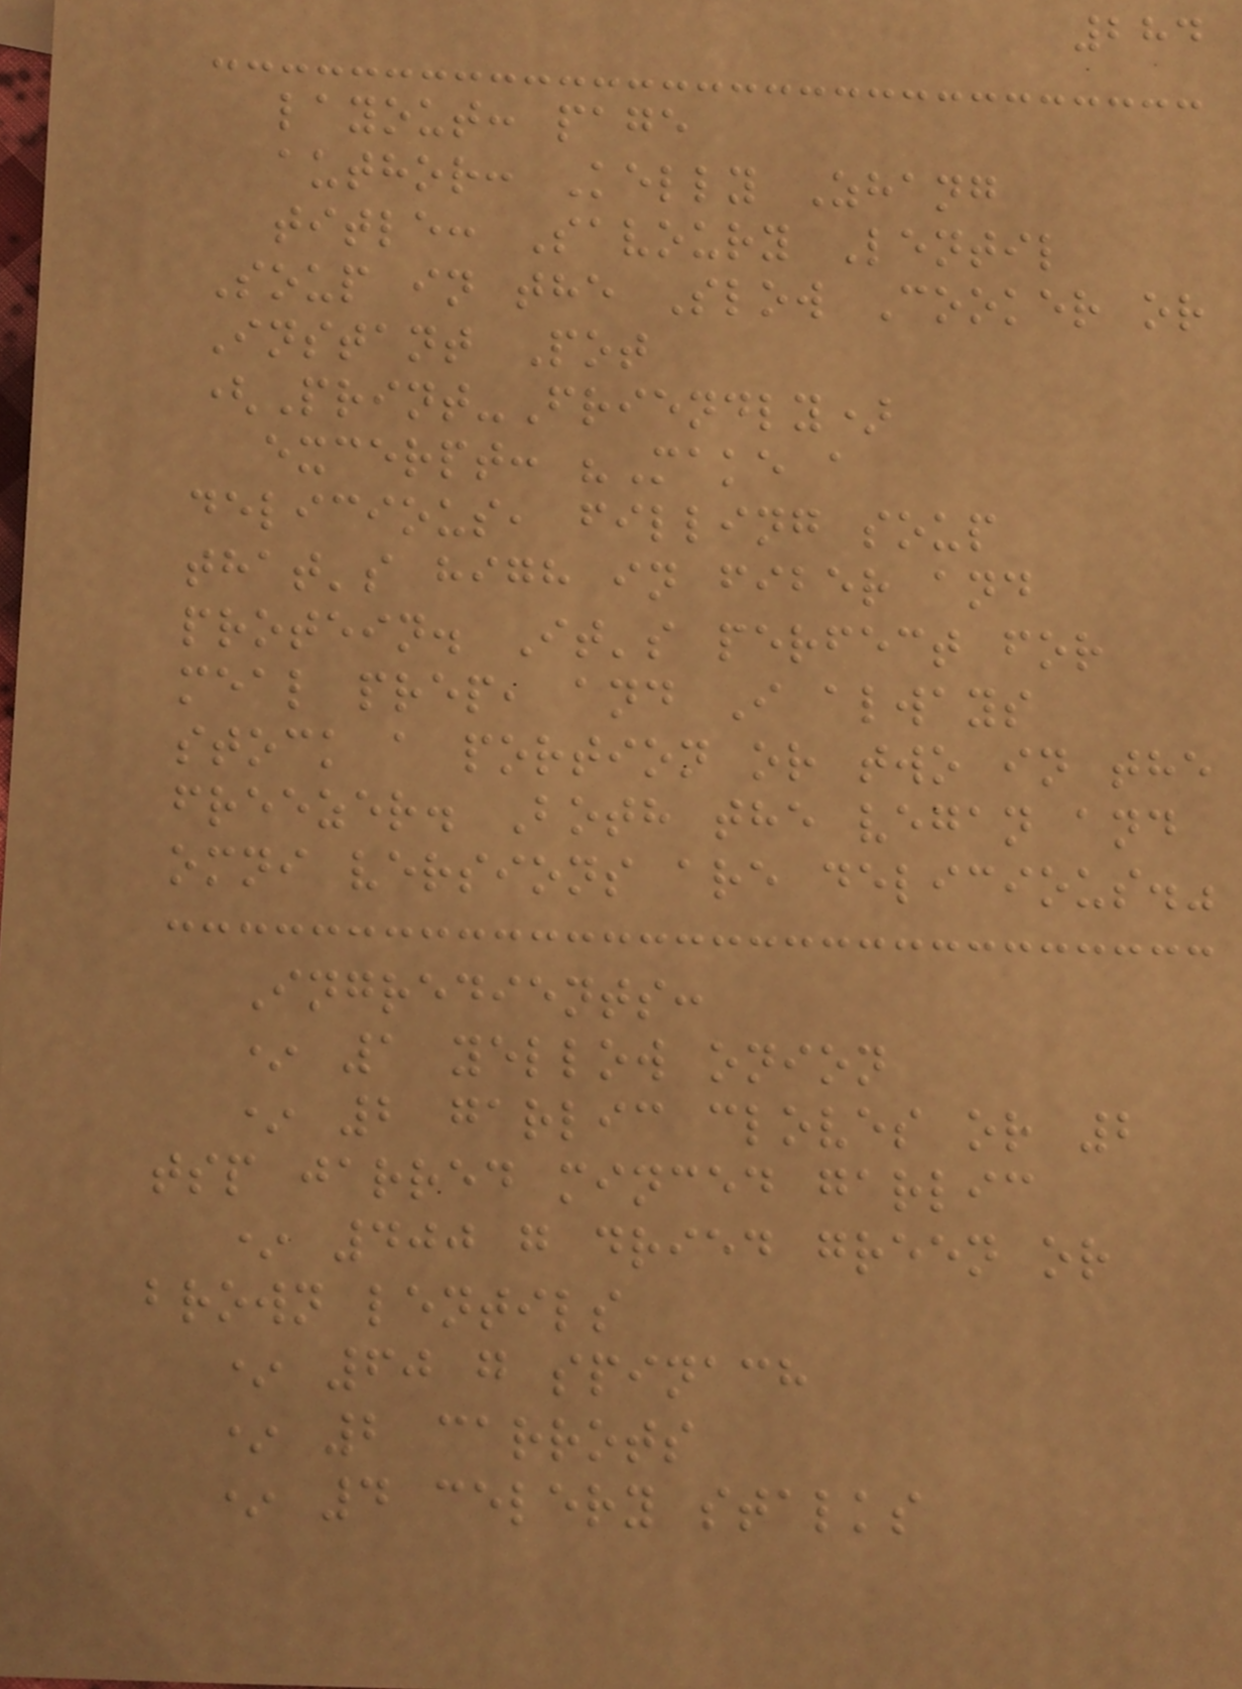284
layout: page
author: Kelly Zhang
title: Savoury Lentil
Soup in the Slow Cooker or
Instant Pot
(Print-Friendly)
excerpt: "Make a
delicious, filling soup
that's high in fiber and
protein. It's perfect for
meal prep, and I always
stock a portion or two in the
freezer. Both the vegan and
omni versions are delicious."
Ingredients:
* 1 yellow onion
* 2 garlic cloves or 2
tsp jarred minced garlic
* 400 g dried green or
brown lentils
* 60 g spinach
* 2 carrots
* 4 celery stalks
